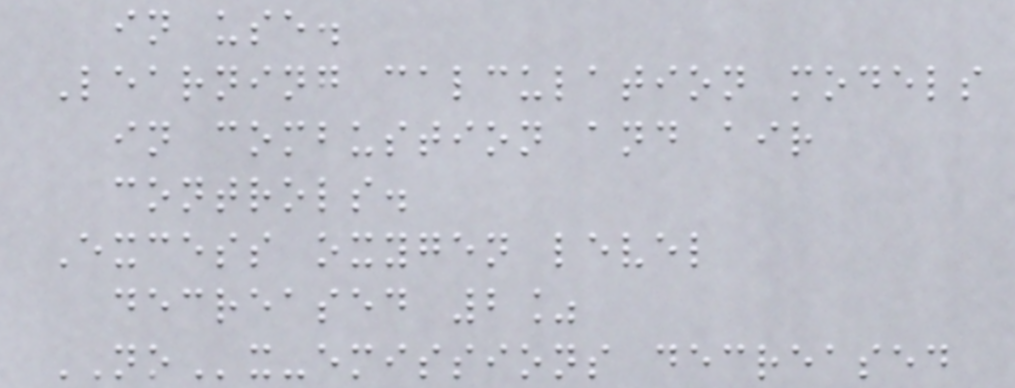in use.
Learning calculation models
in combustion and air
controls.
Excess oxygen level
decreased 2%
NOx-emissions decreased
